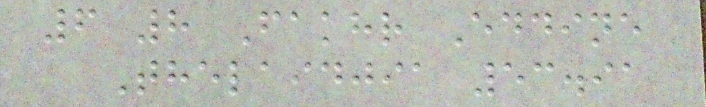6 8 Fakhr Eddine
Thelaidjia 53.91
